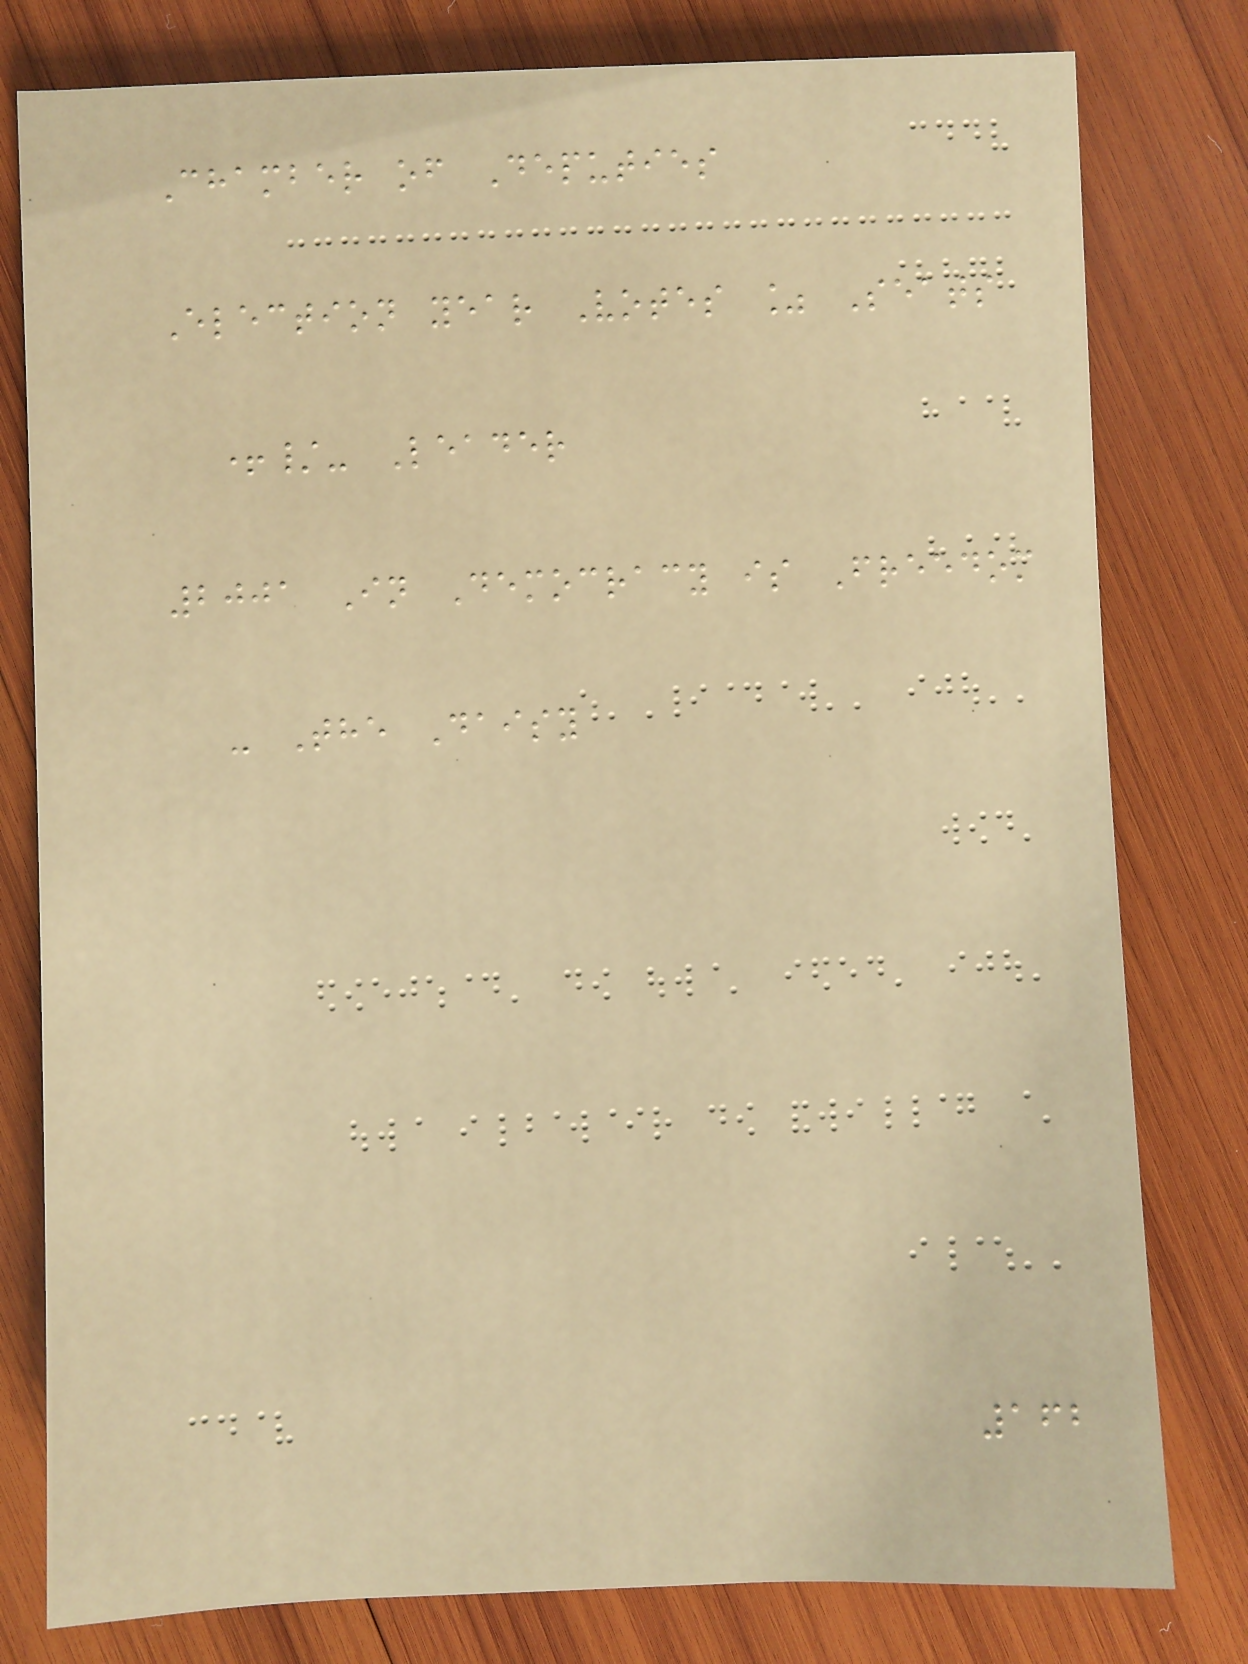Chamber of Deputies
Election year Votes % Seats
+/- Leader
2001 In Democracy is Freedom
- The Daisy
162
